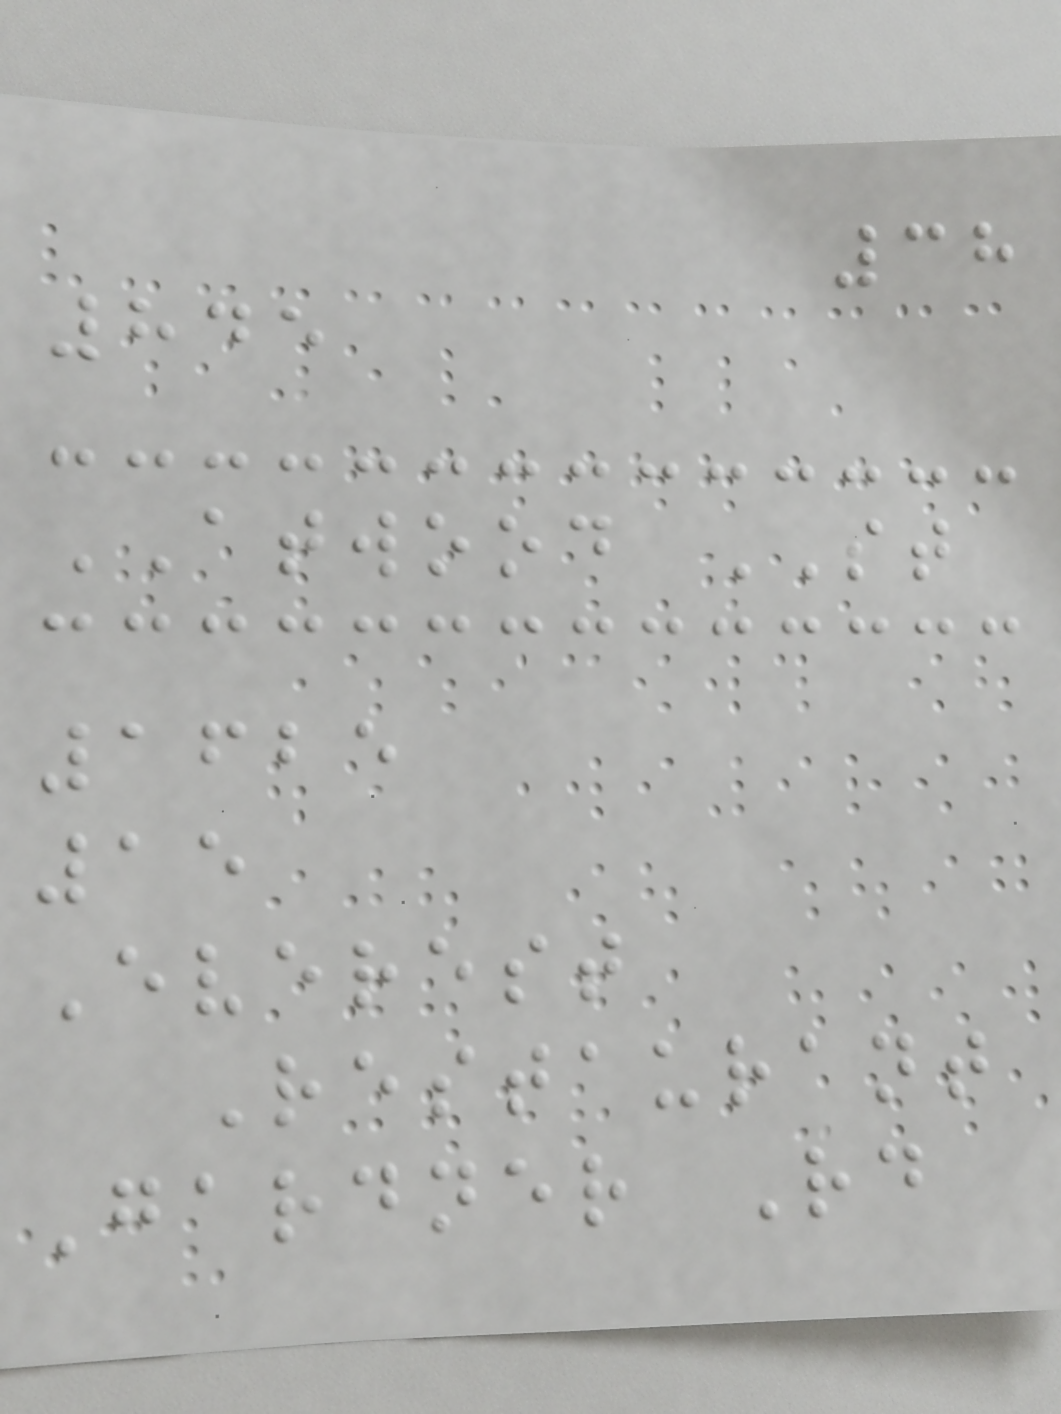38
845
ATWOOD ST
1625
15
Everest
Restaurant
Gardner Rd
